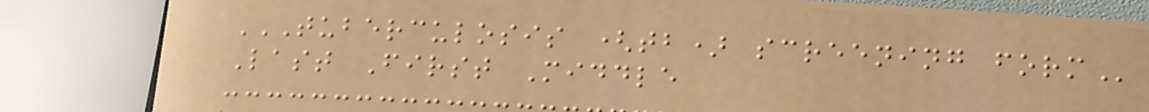TUBERCULOSIS (TB) SCREENING FORM
Last First Middle
